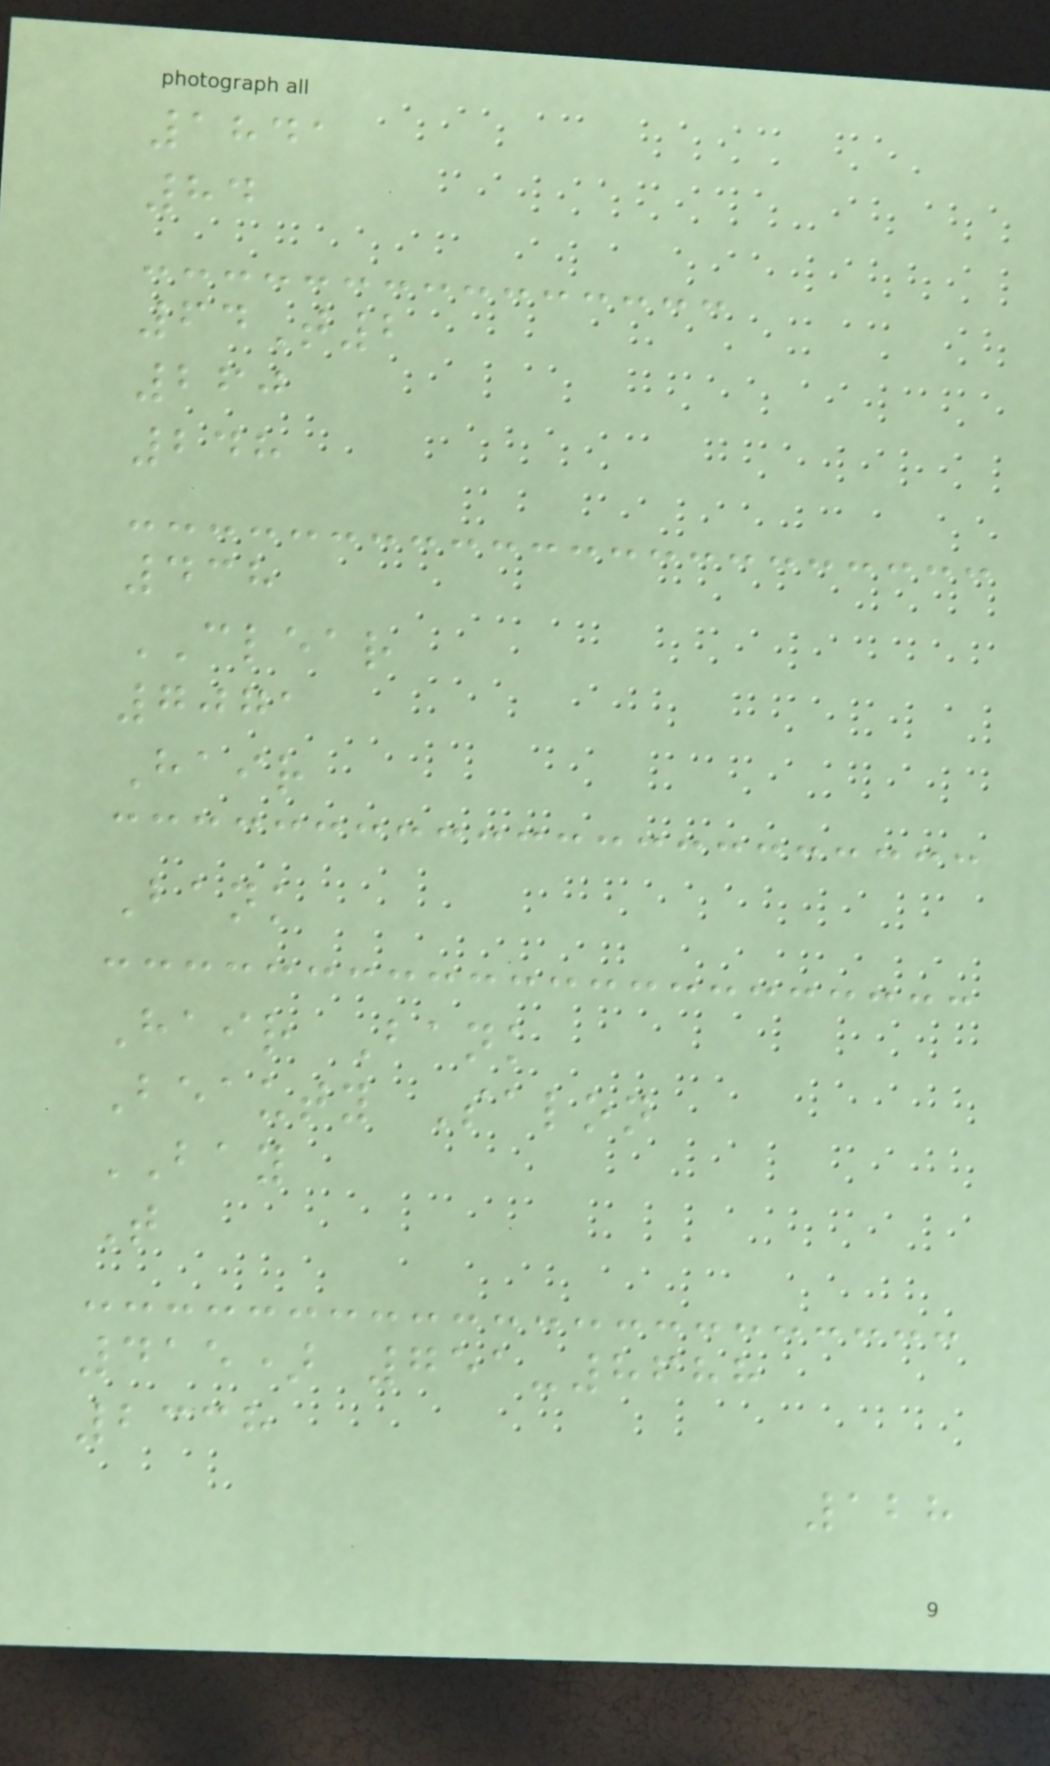1841
84
64T2
260
248
438
CLEAR
7071
Hair
Bank
Hair Bank
Beauty Salon
BAY
T
415) 751-8688
2338
128
